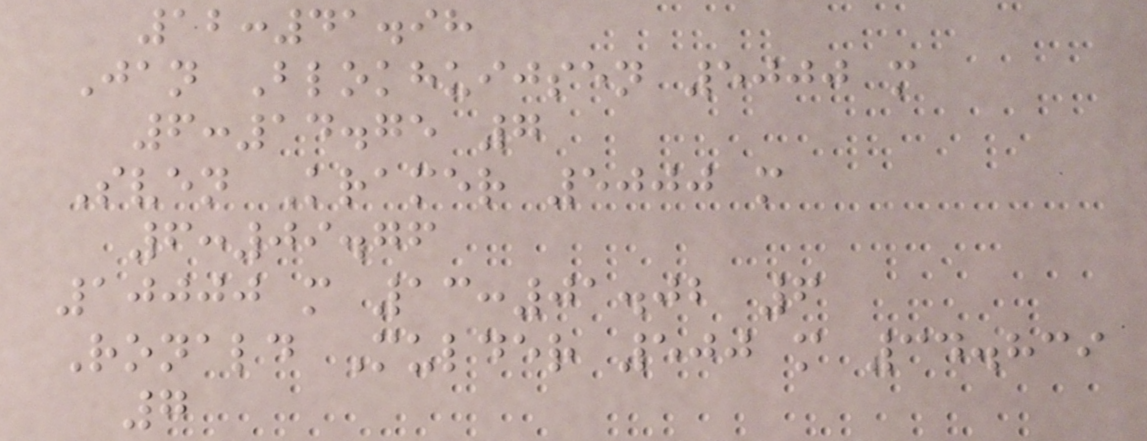12:41.98
Jan Blokhuijsen 5000 m
6:14.75 7
Sven Kramer 5000 m
6:09.76
10000 m 13:01.02 6
Ronald Mulder 500 m 34.839
7
